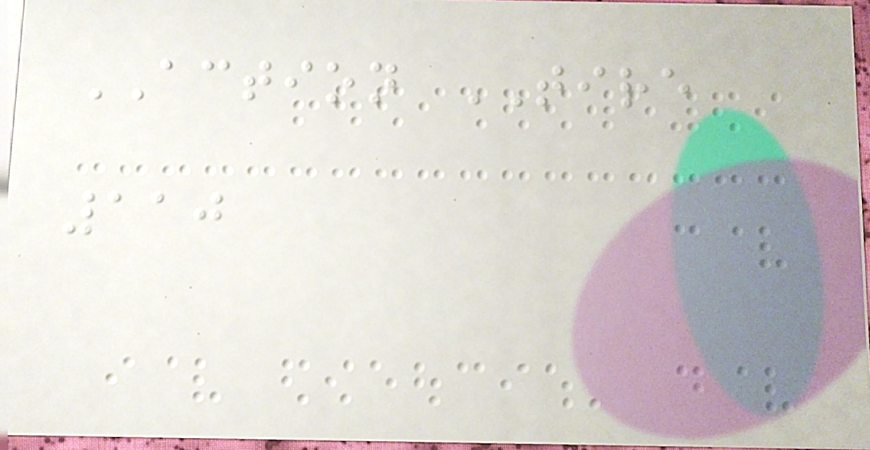ACTION TIRE
110
